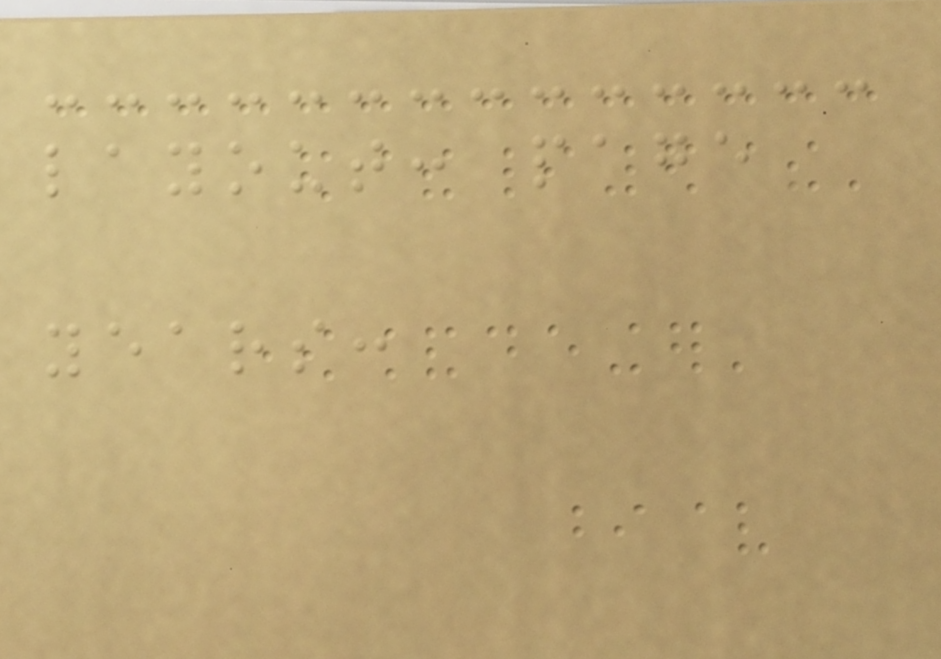layout: page
years:
